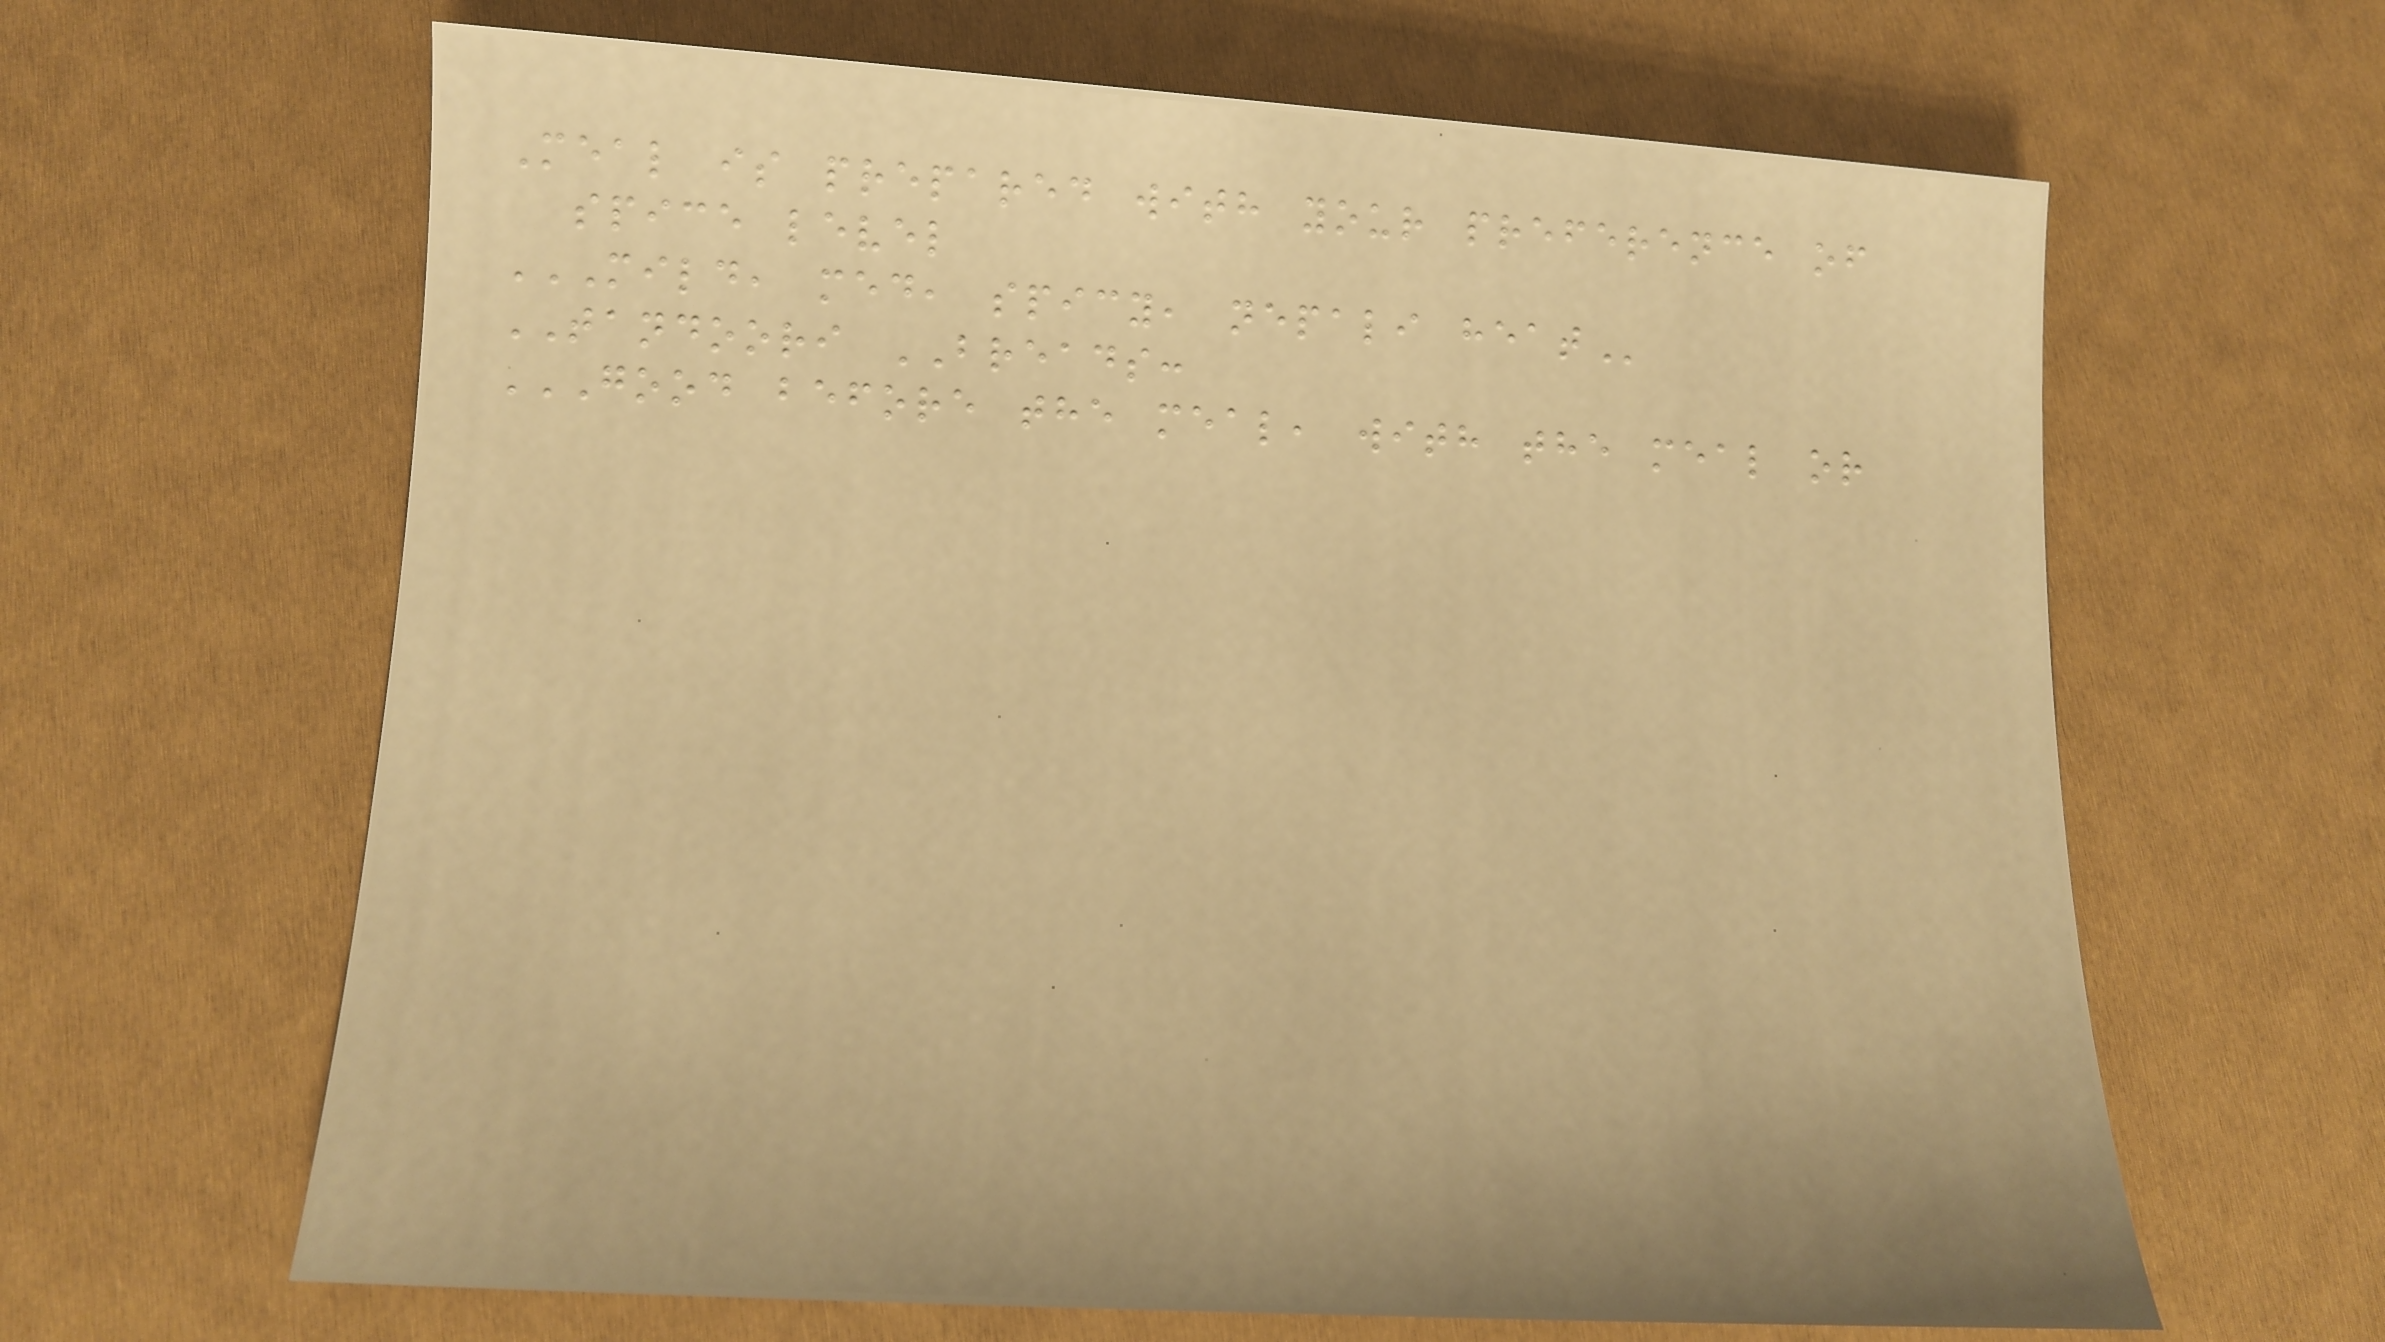Meal is prepared with your preference of
spice level
MILD, MED, SPICY, NEPALI HEAT
TANDOORI BREADS:
GOOD BEFORE THE MEAL, WITH THE MEAL OR
